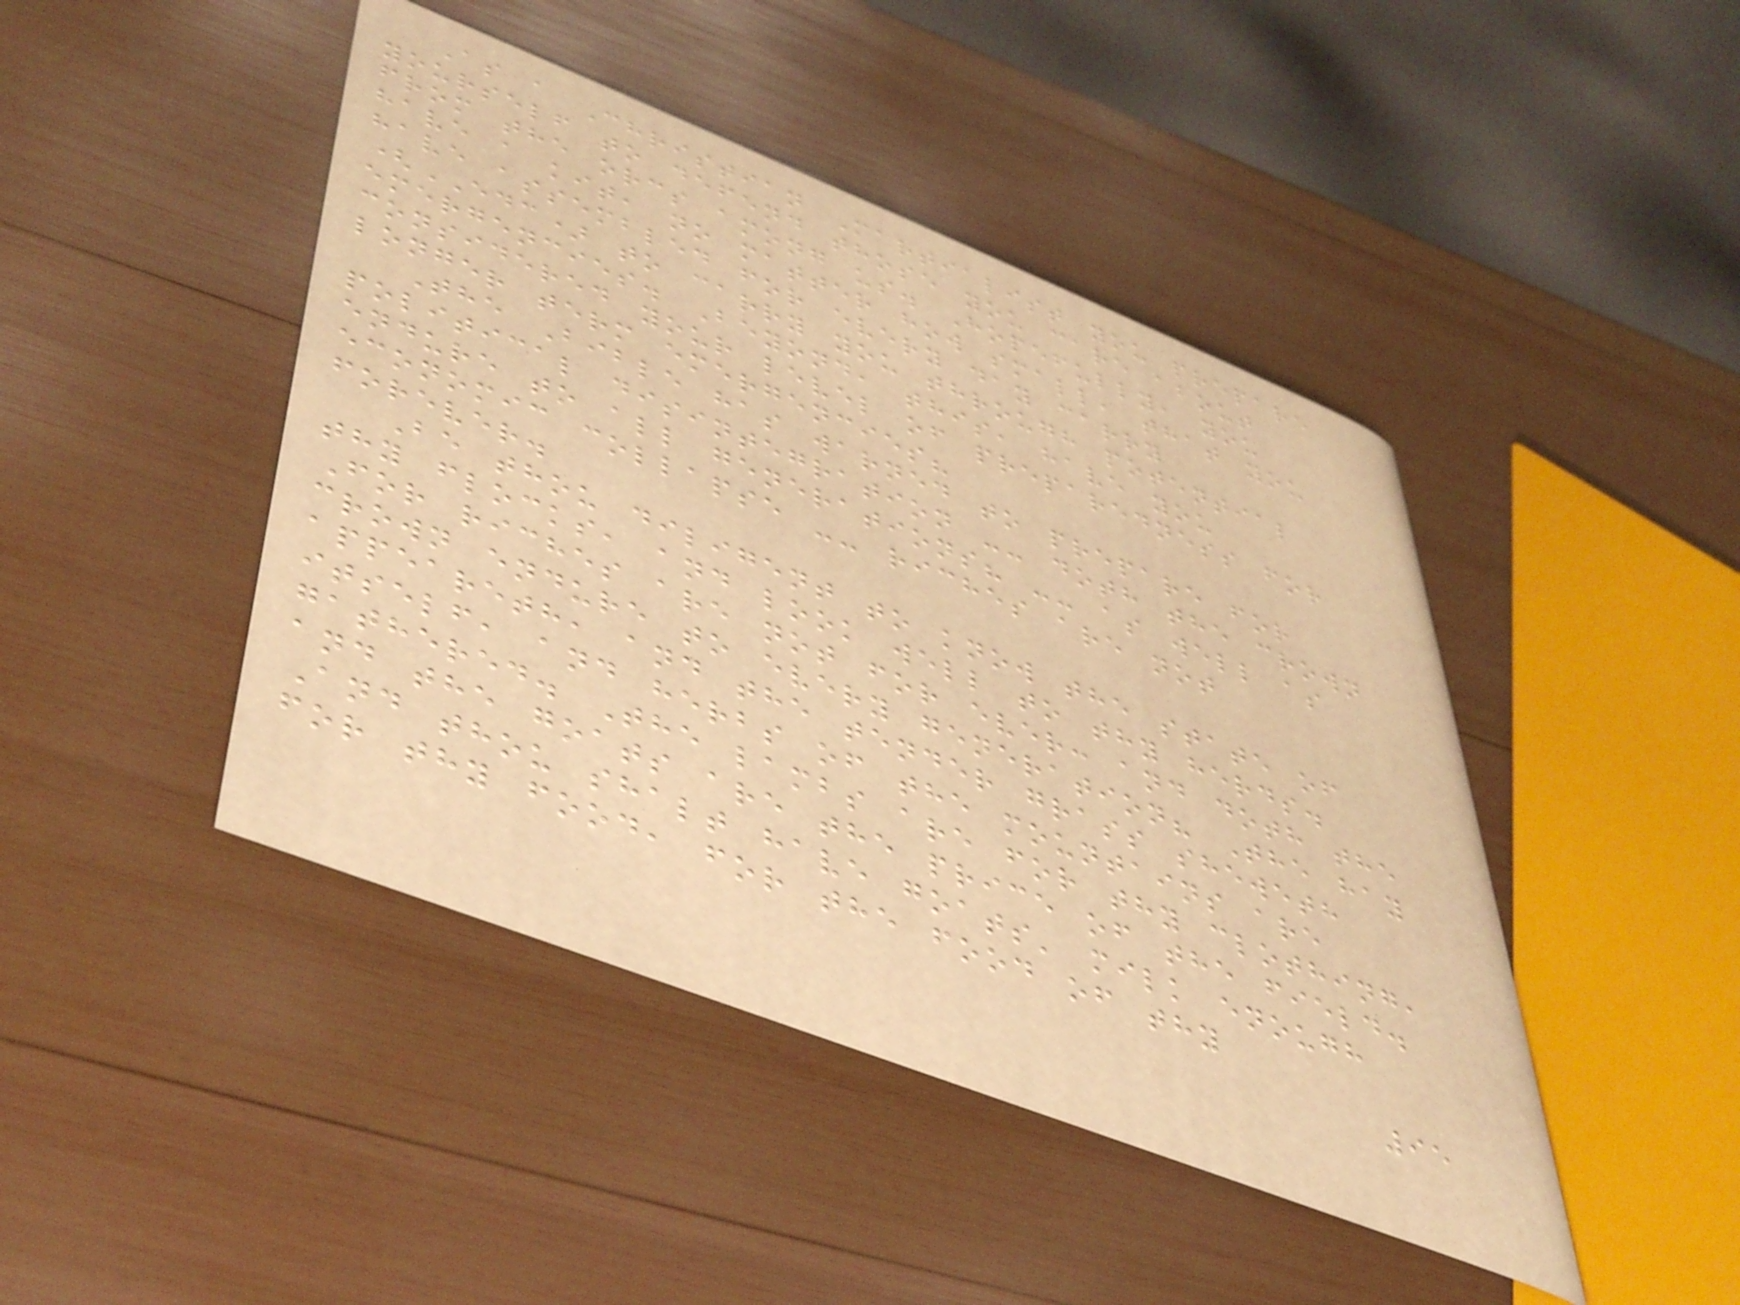As a Christian Martialist you prepare
yourself to defend those you care about
from the orcs among us. Hopefully, you
have a kit, no matter how small, that you
have assembled for every day carry
(EDC) to carry you through potential
emergencies. Beyond, this, have you
considered your level of preparedness for
longer term emergencies?
The Bible has warned to prepare for
political disintegration -- doth the crown
endure to all generations? -- as well as
economic collapse -- riches are not
forever.
Be thou diligent to know the state of
thy flocks, and look well to thy herds.
For riches are not for ever: and doth the
crown endure to every generation? The hay
appeareth, and the tender grass sheweth
itself, and herbs of the mountains are
gathered. The lambs are for thy clothing,
and the goats are the price of the field.
And thou shalt have goats' milk enough
for thy food, for the food of thy
95
